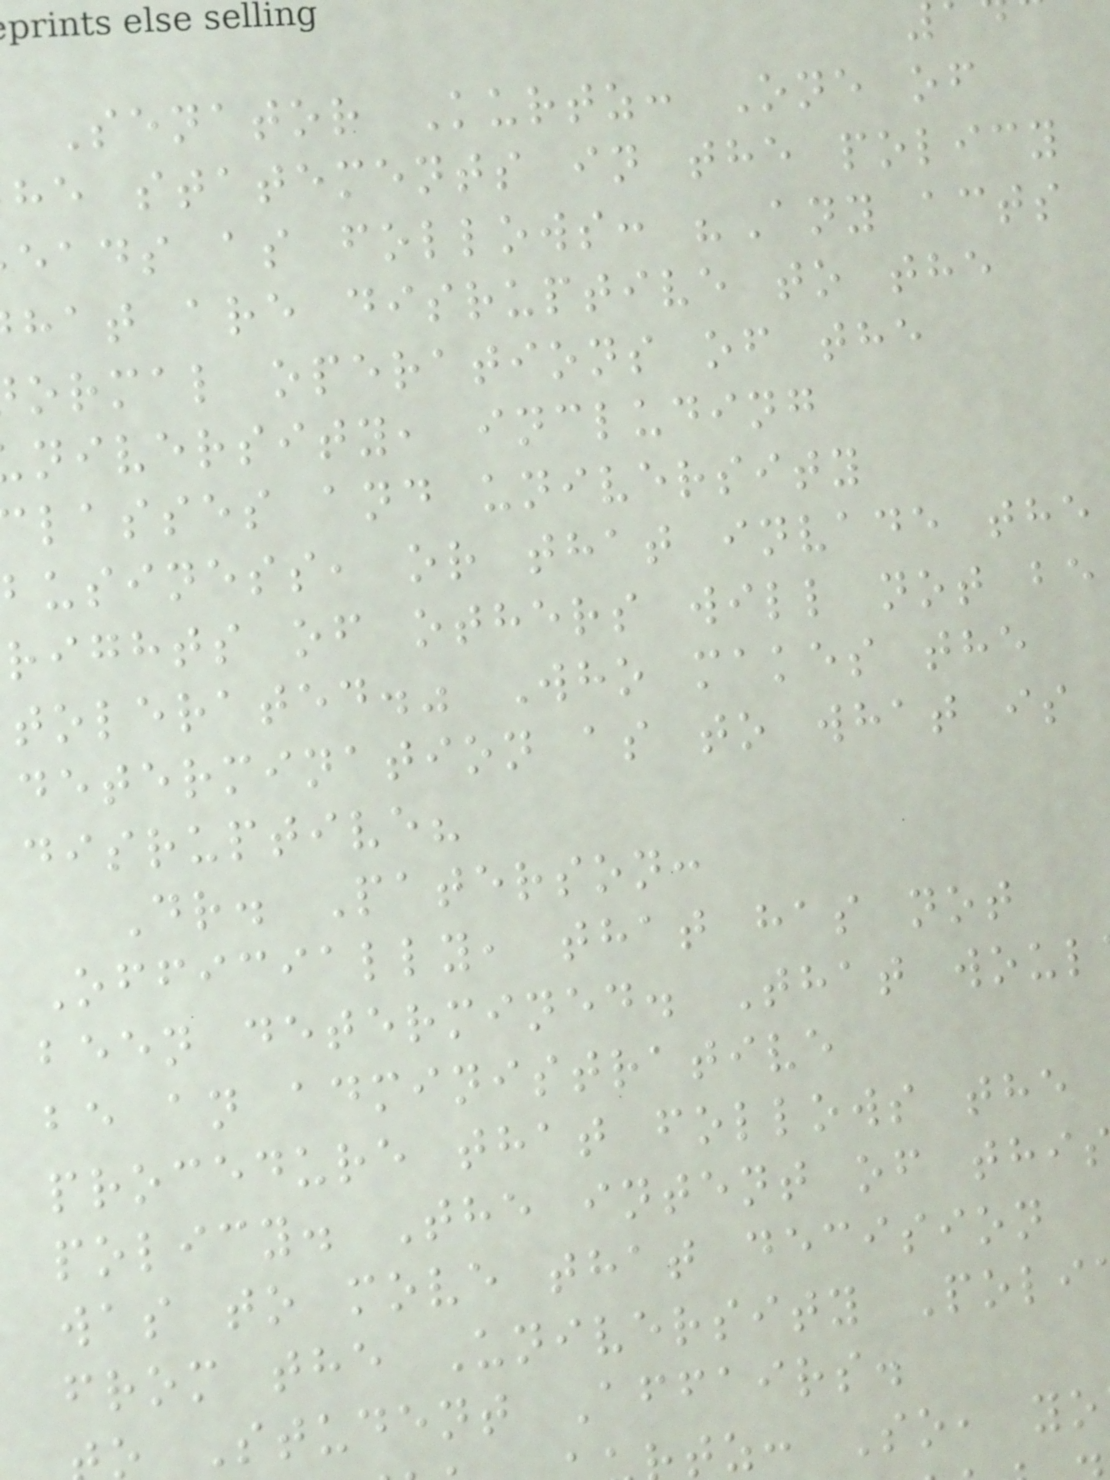Senator Kurtz: One of
he statements in the policy
eads as follows: "Any acts
hat are disruptive to the
ormal operations of the
niversity, including
lasses and university
business, or that invade the
rights of others will not be
tolerated." Who makes the
determination as to what is
disruptive?
Dr. Paterson:
Officially, that has not
been determined. That woul
be an administrative
procedure that follows the
policy. The intent of thi
was to move that decision
from the University Poli
Student Affairs.
tz: So, yo
